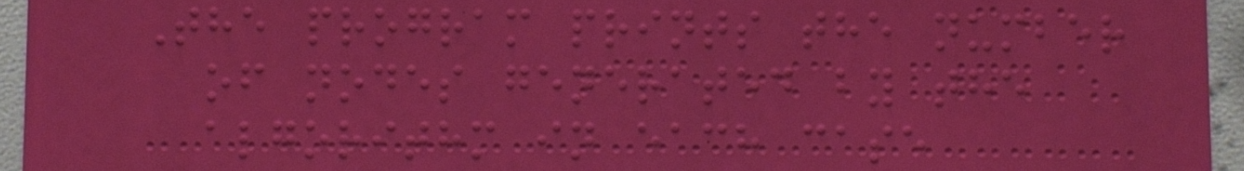The program prints the number
of nodes generated by the
algorithm in each case
